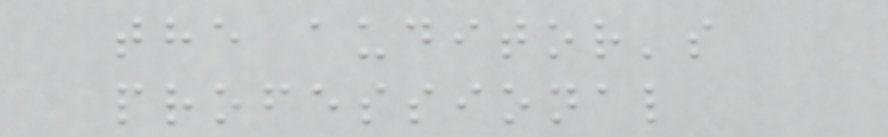the auditor's
professional
